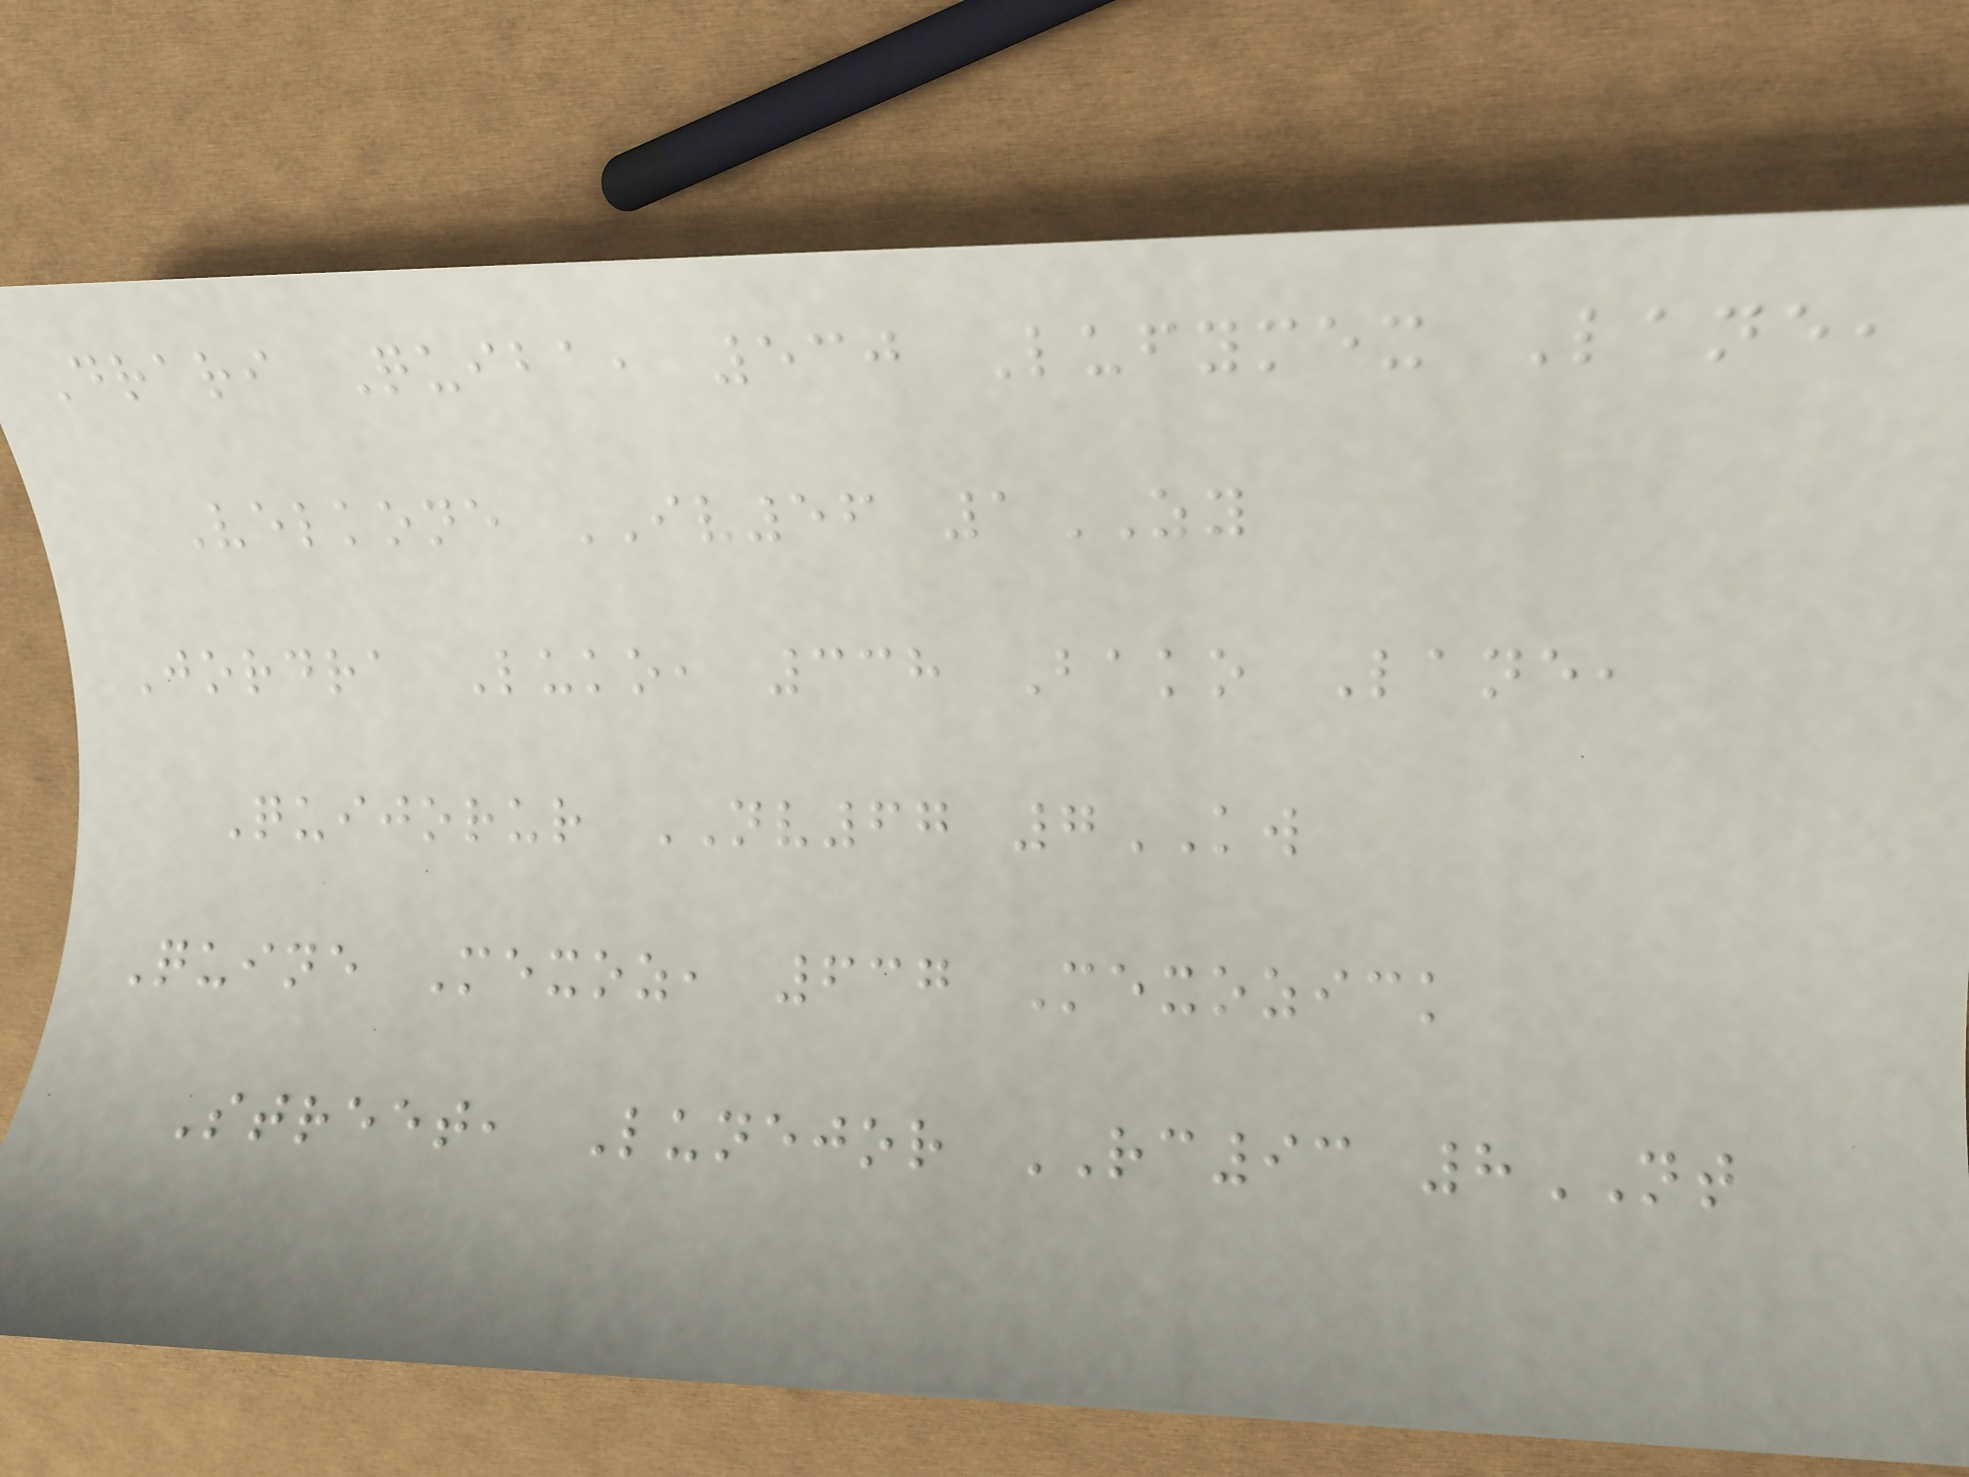Drari Quiba, 530 Lufymex Lane,
Velkone IV56 1ZY
Jordra Luko, 338 Bako Lane,
Quijorur NV67 7KW
Quine Mexoz, 637 Mexozick
Street, Lunejor RC93 8NT
